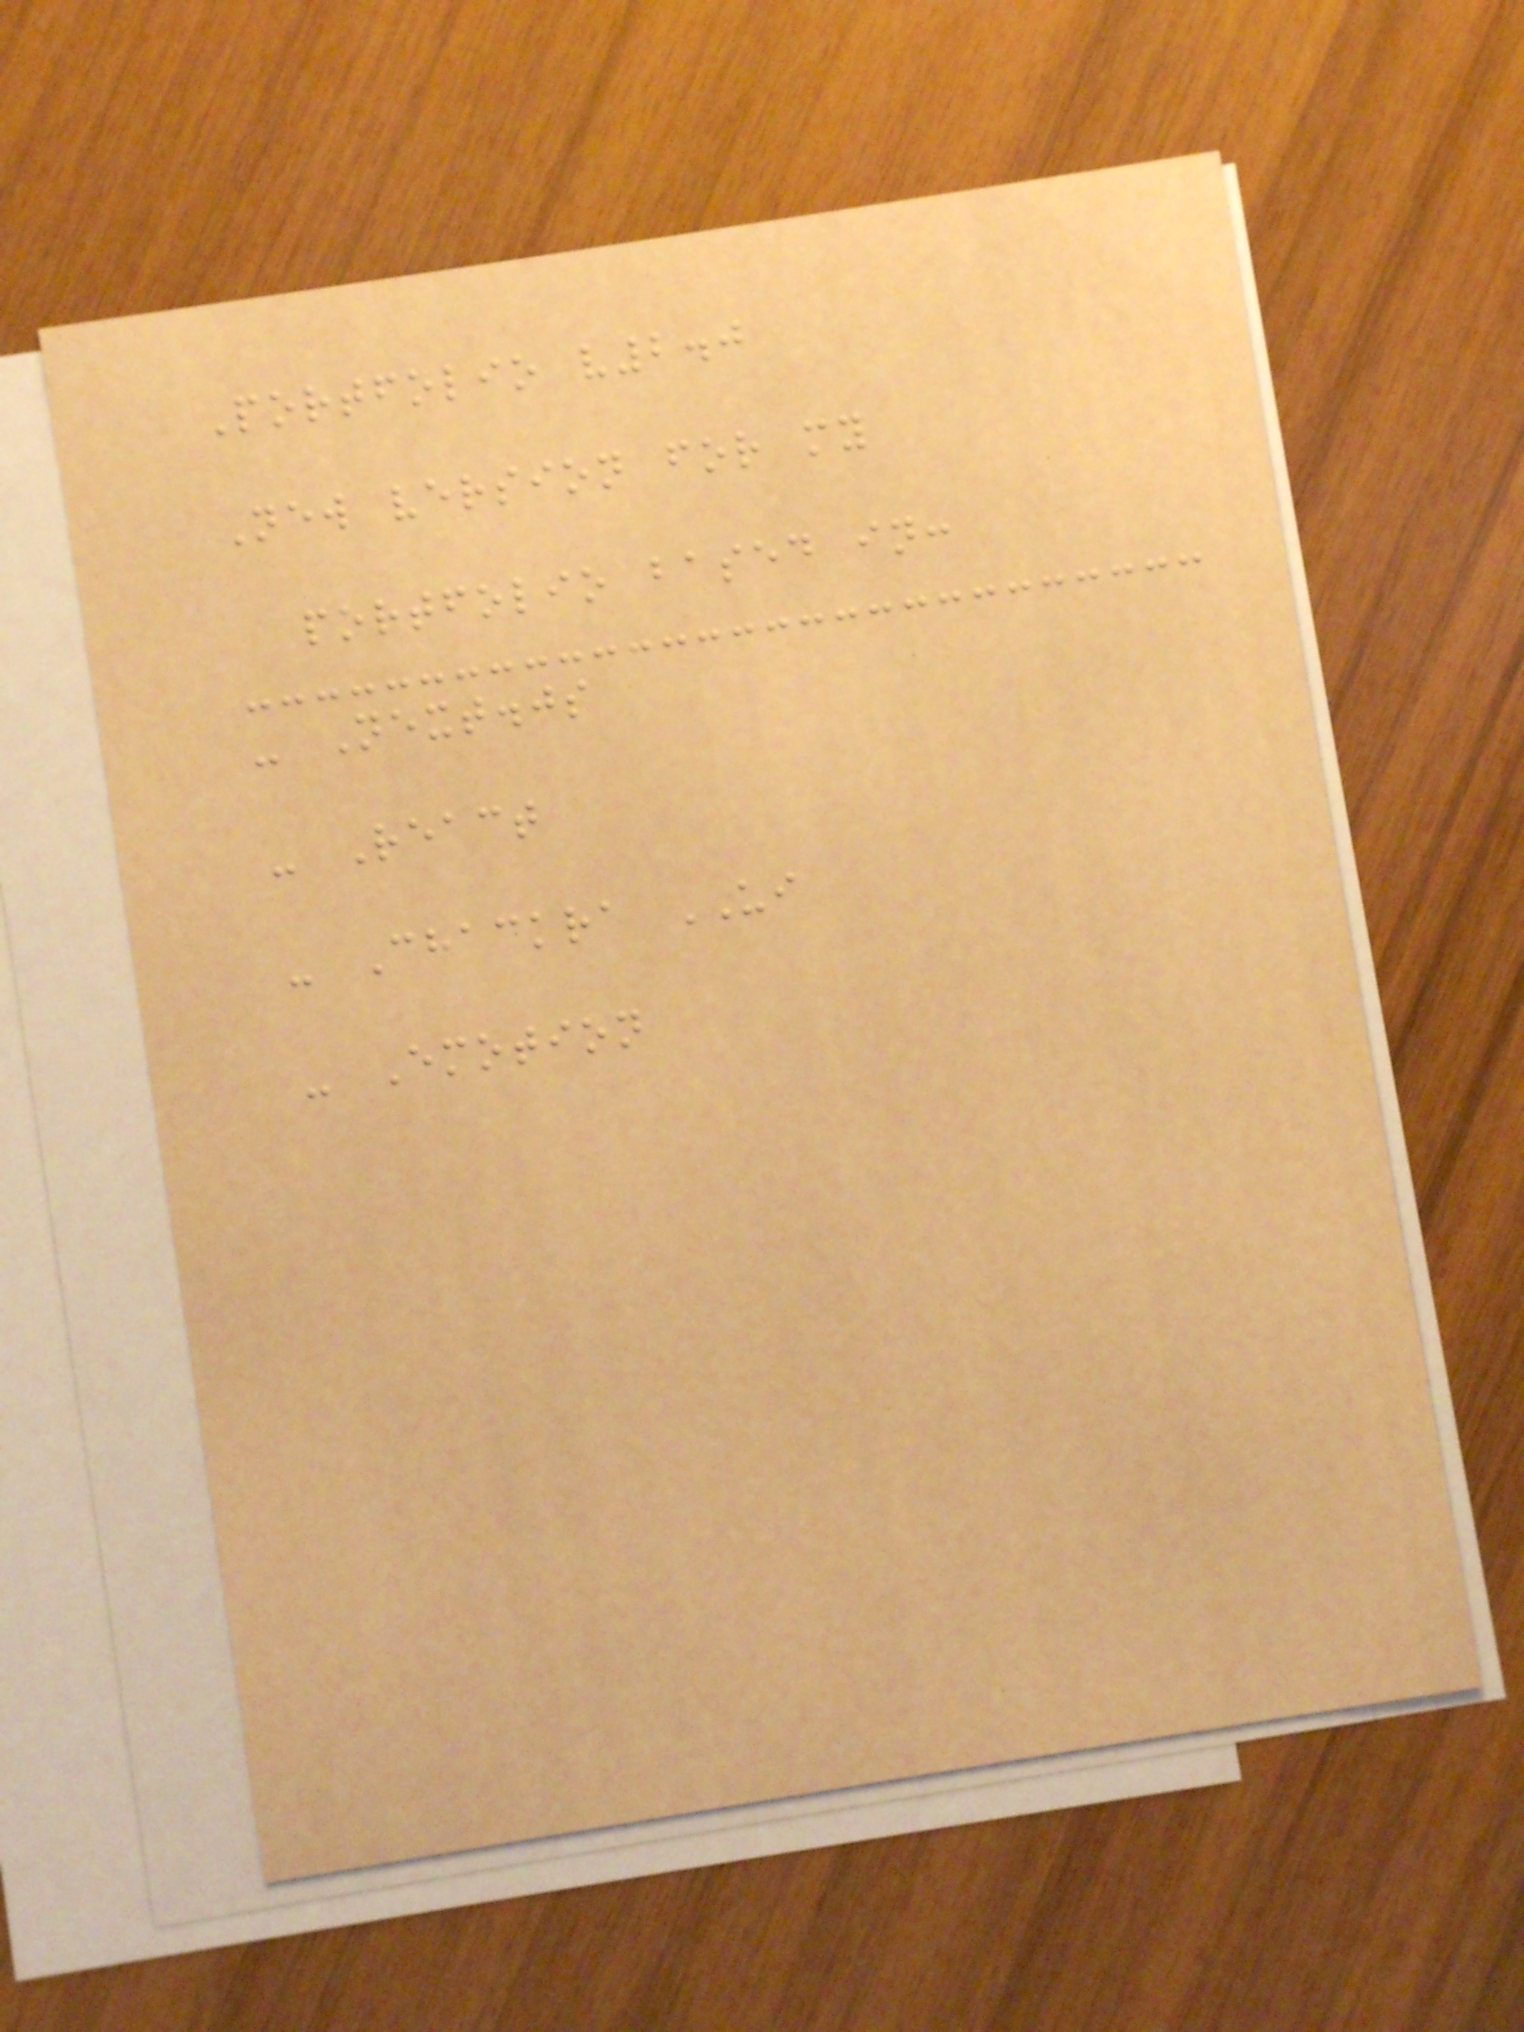Portfolio v2.0
New version for my
portfolio based in:
- Next.js
- React
- Chackra UI
- Emotion
